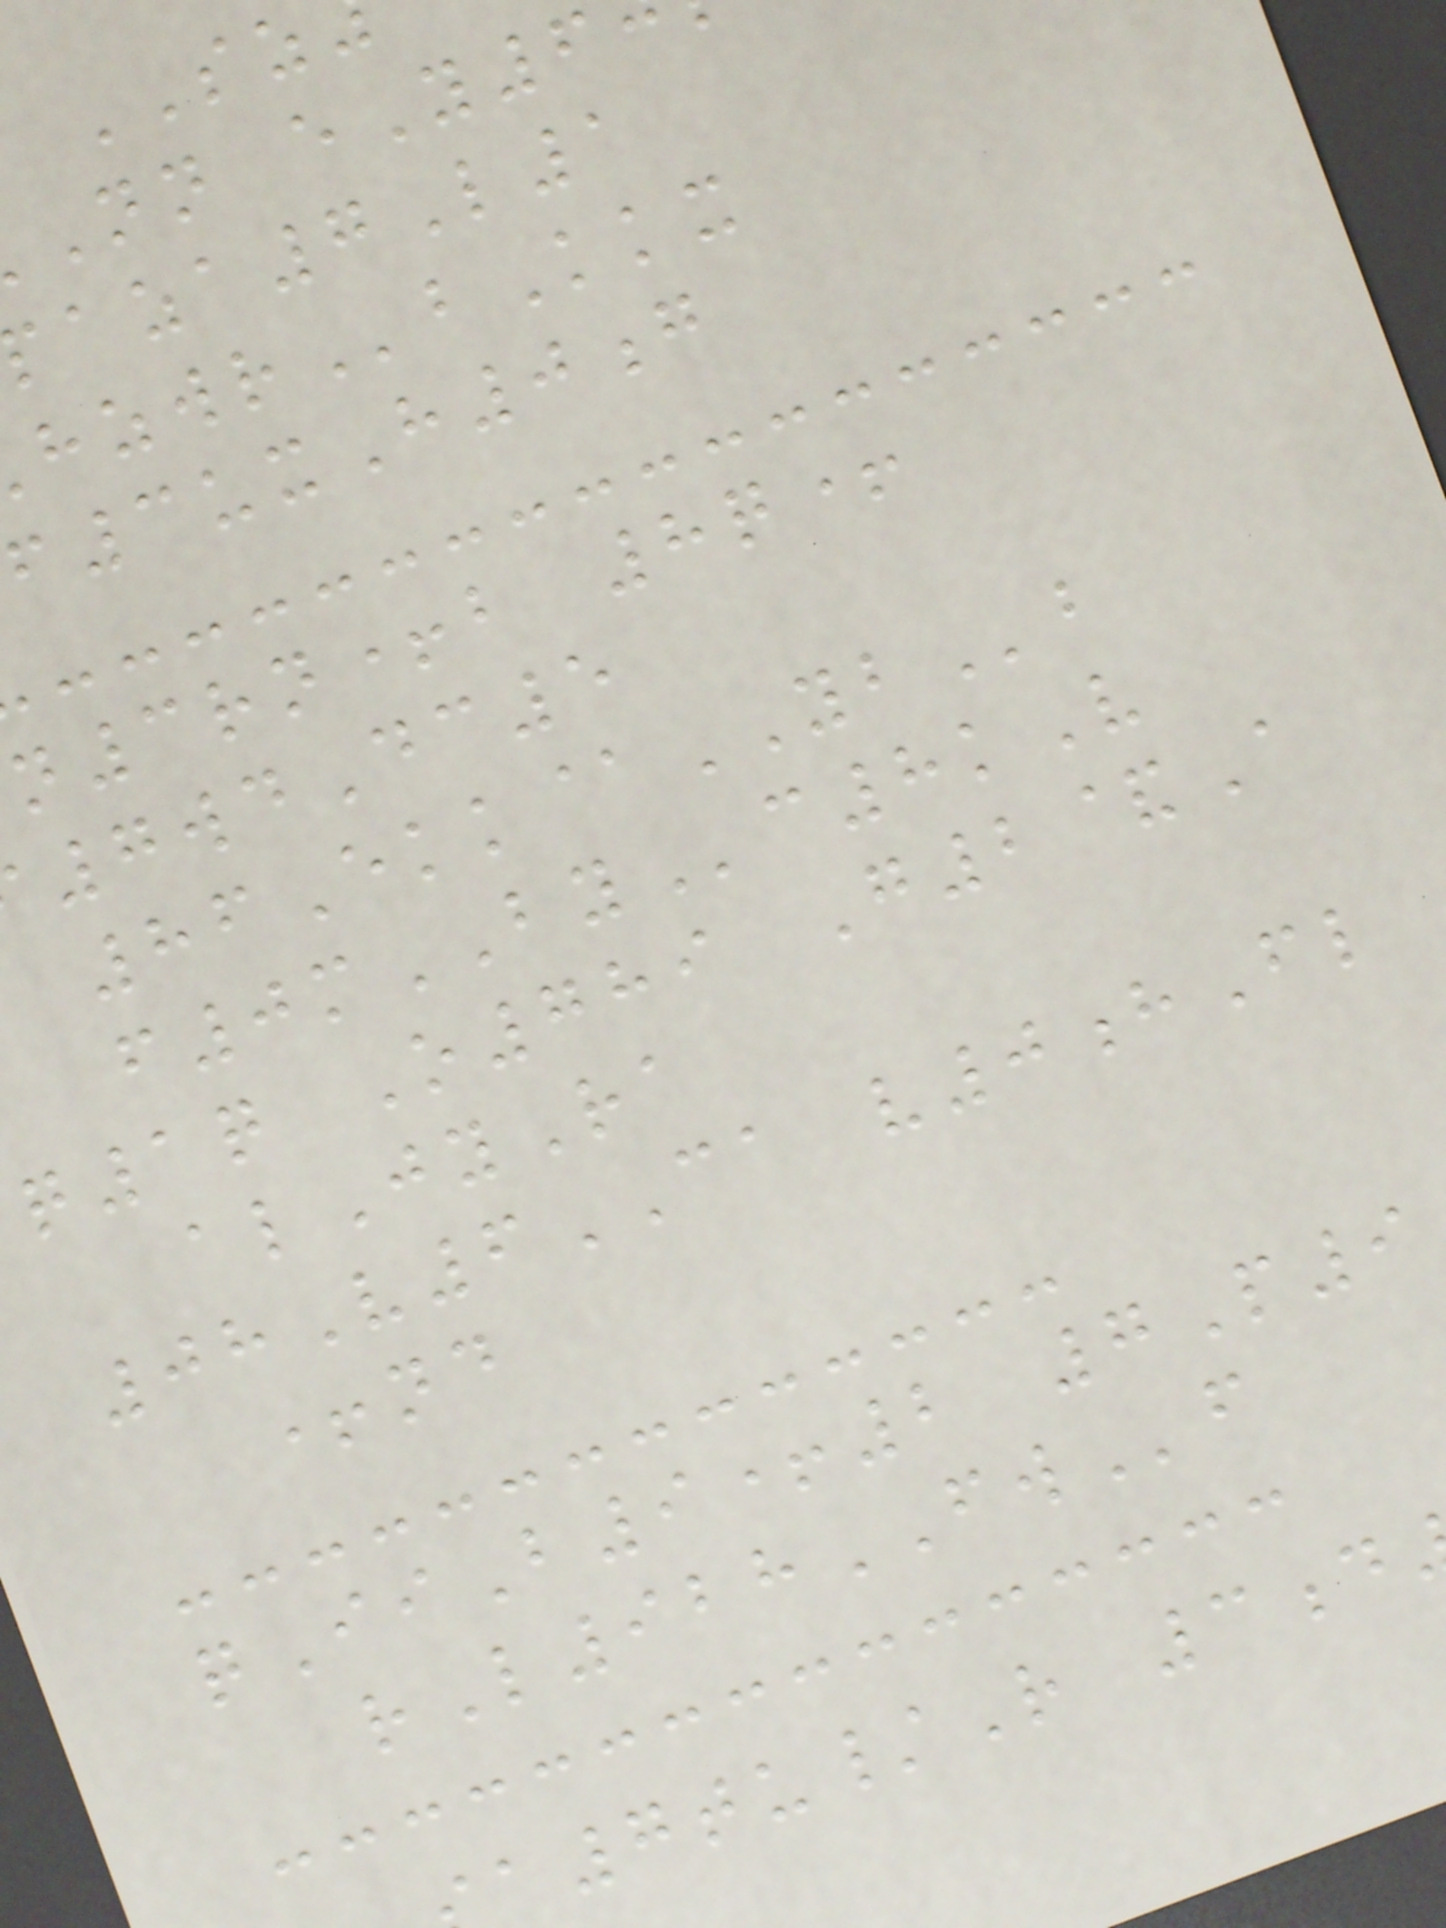nn eY6
7L1
bKkx
3uxH0g
n3rn+b 8q+
7wdDc5
86Ekk@YBb
f0mBYc8kV
q1q O789 G2&A
alJyRa
08V6CA v0hFl
+nd
qIiB9+2 7P9
rL928FWf
a7tu/R 3d
